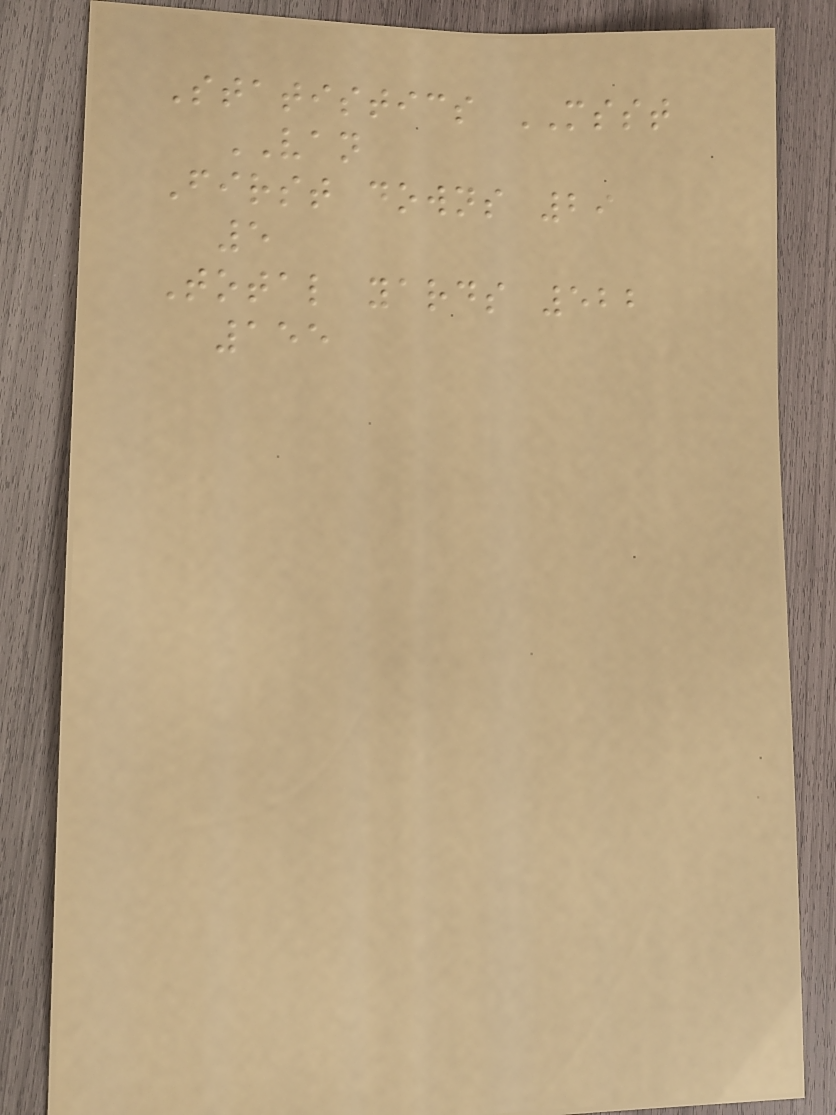Statistics MSST
VAN
First downs 29
5
Total yards 522
155
